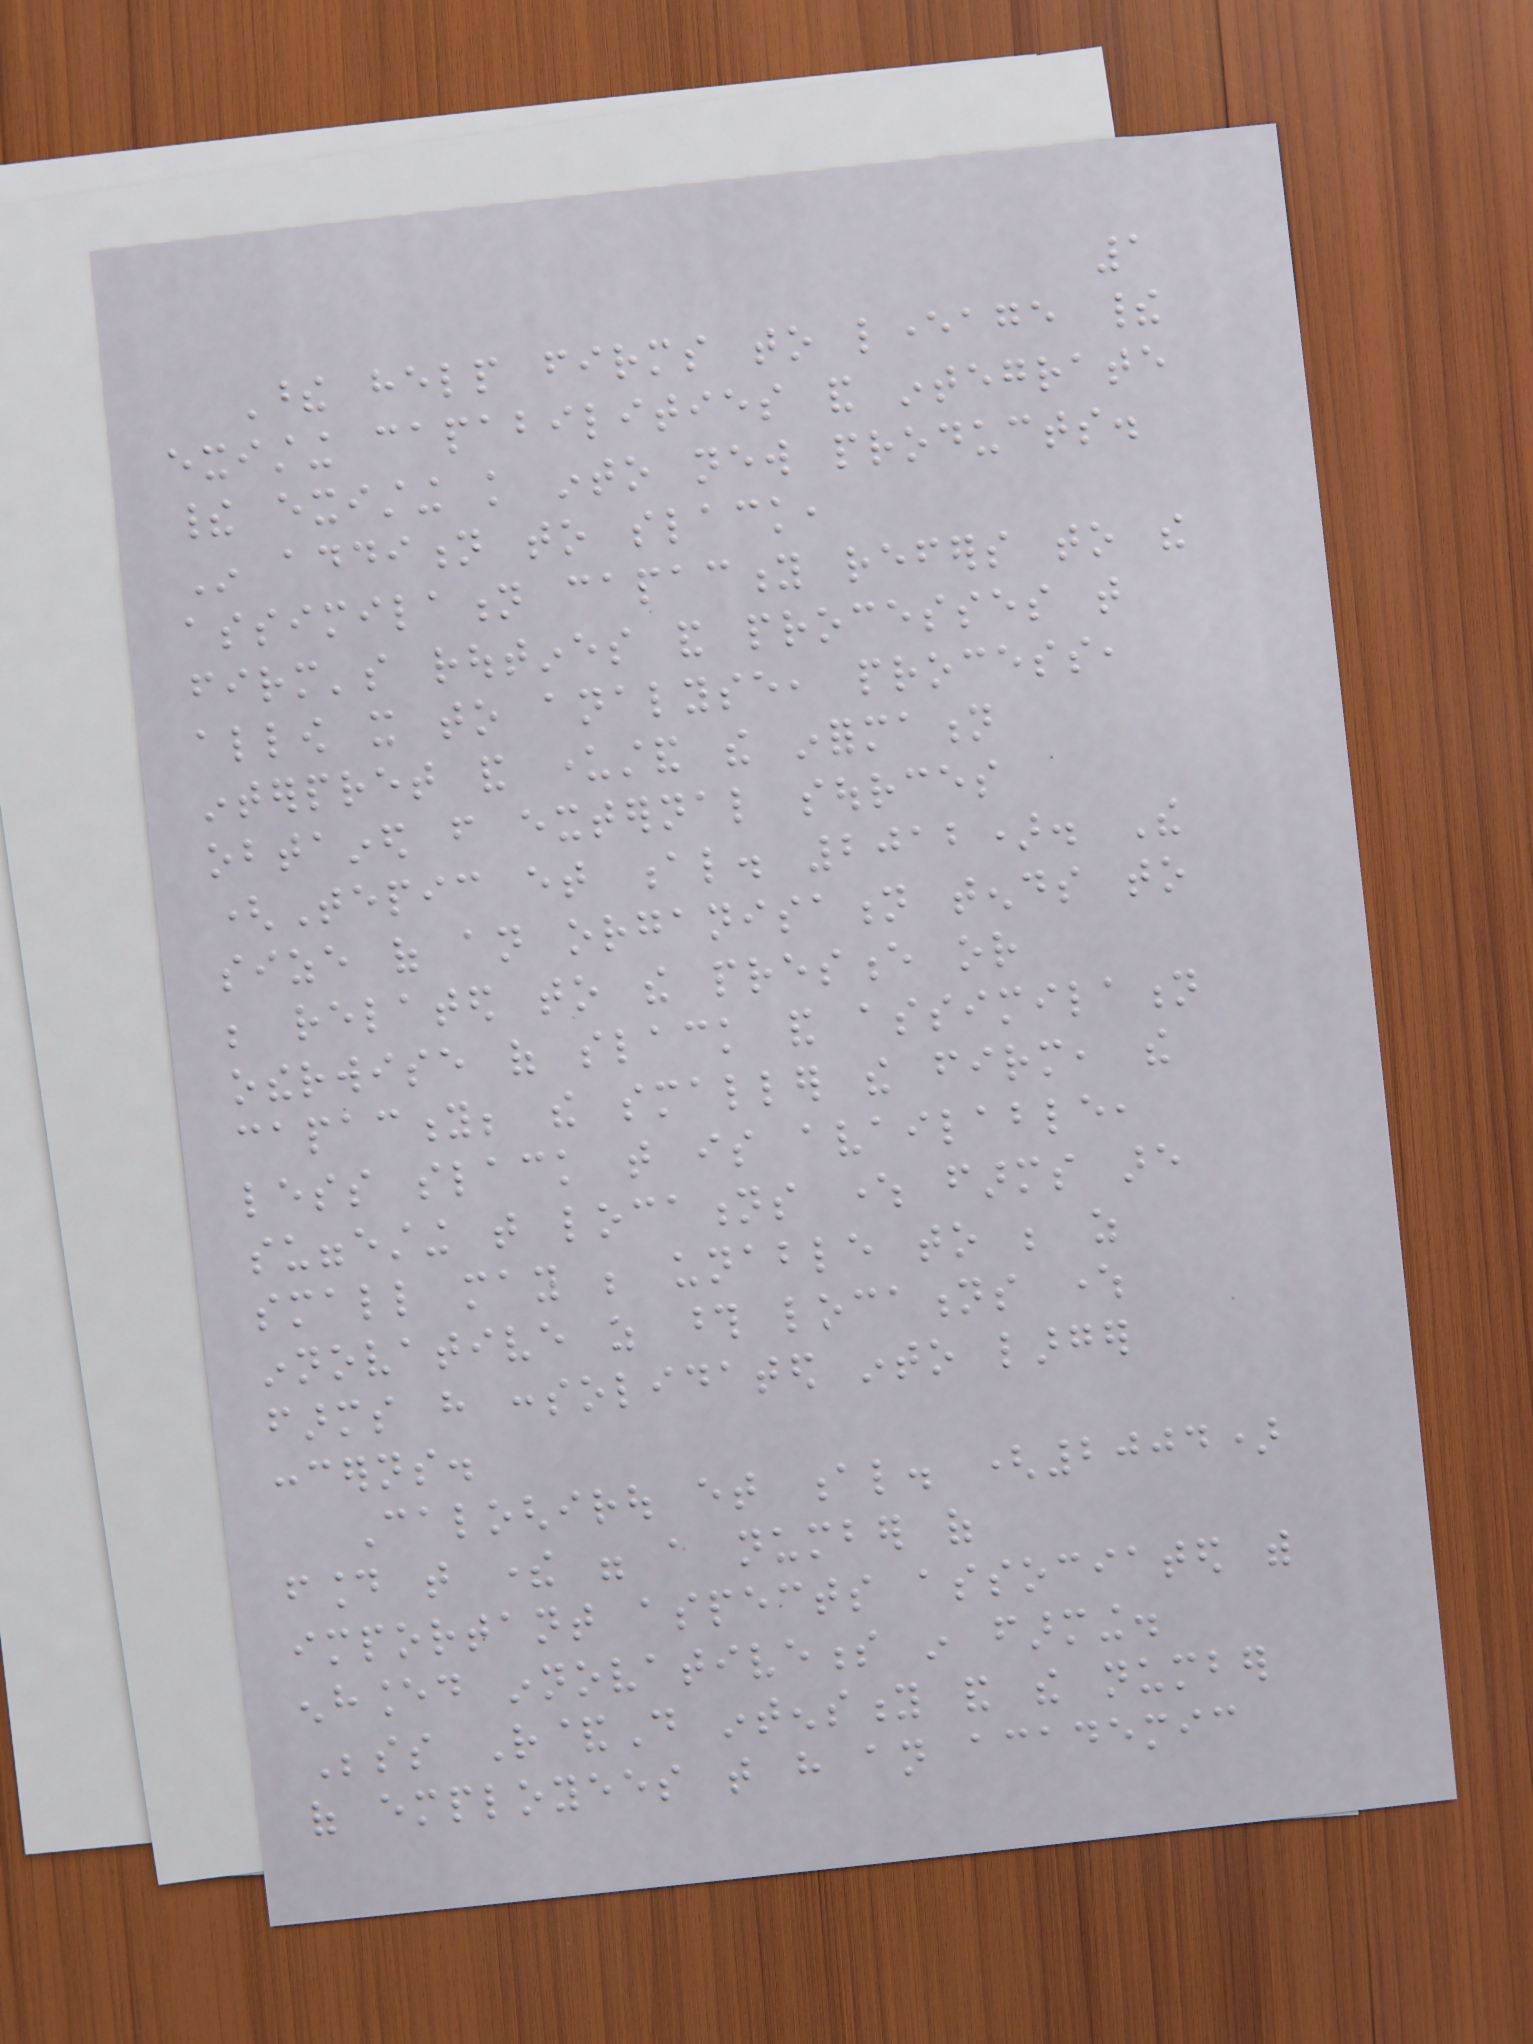1
These help firms to leverage their
existing capabilities and integrate
their existing knowledge into new products.
In addition to slack,
assimilation capacity refers to the
firm's routines and processes that
allow it to analyse, process,
interpret and understand the information
obtained from external sources
(Tepic et al. 2012). The
size of an organisation tends to
be related to the presence or
otherwise of slack and assimilation
capacity; the smaller the firm, the
less slack that is available,
suggesting that locations where farms are
small may be unable to be as
innovative as those locations where
farms have consolidated into larger
concerns.
Caloghirou et al. (2004)
found that there were a number of
important aspects associated with
enhanced innovativeness in farming.
Besides R&D intensity and the number
of employees that have an academic
